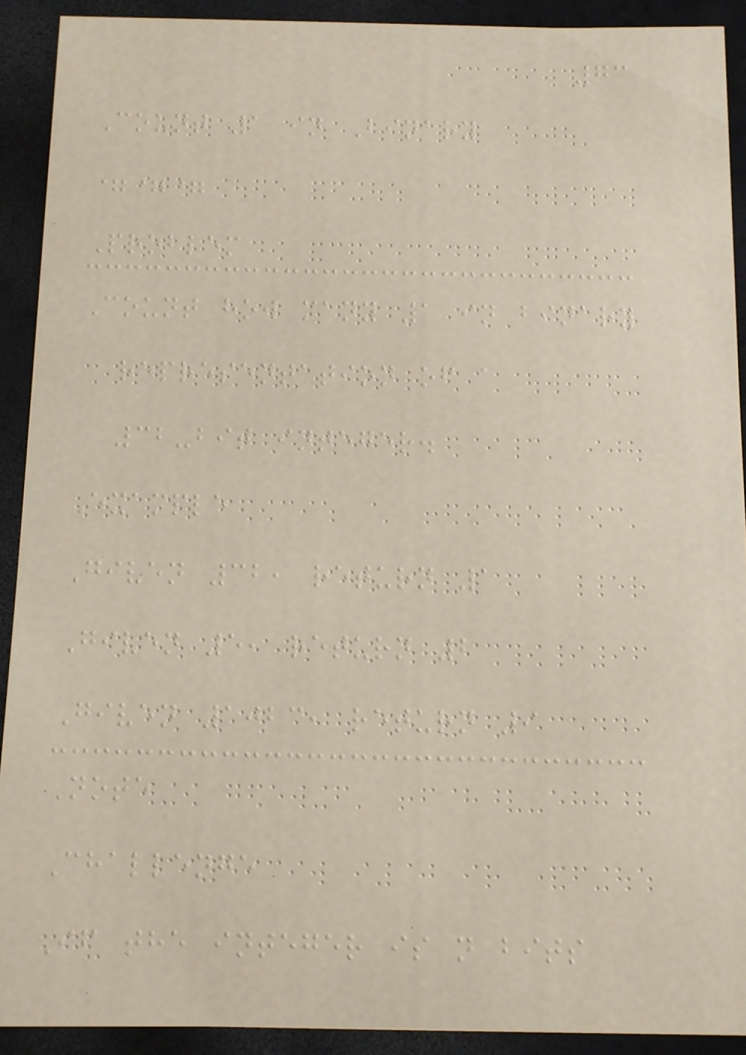73
Count 1 in Binary
===
Problem
Count how many 1 in binary
representation of a
32-bit integer.
Example
Given 32, return 1
Given 5, return 2
Given 1023, return 9
Note
Challenge
If the integer is n bits
